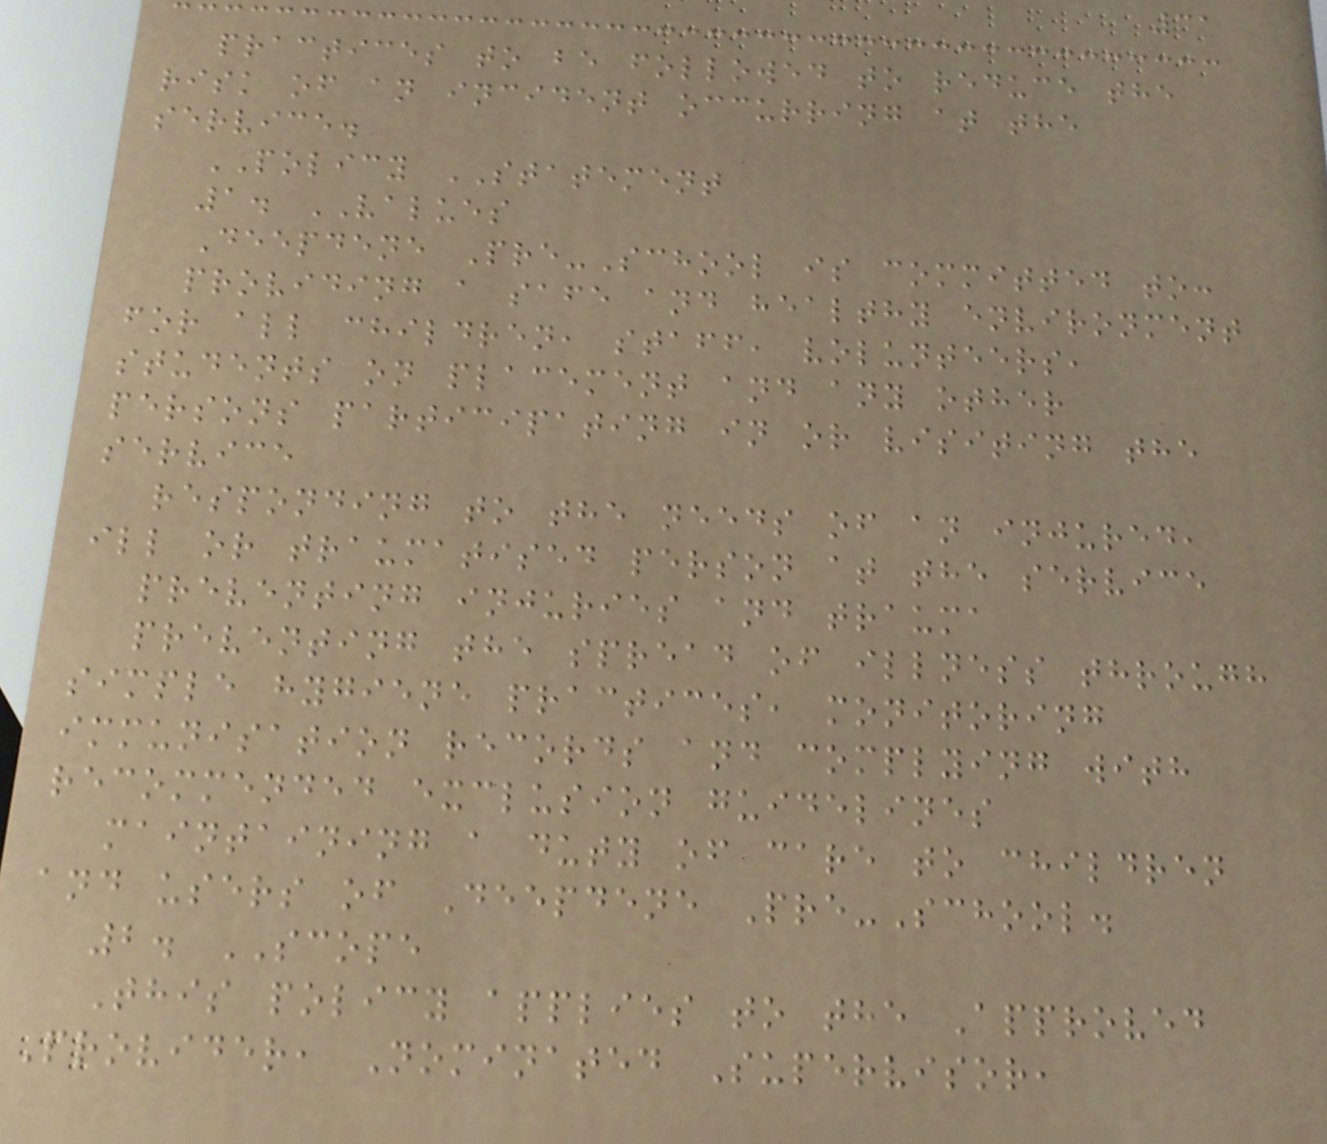31
practices to be followed to reduce the
risk of an incident occurring at the
service.
POLICY STATEMENT
1. VALUES
Deepdene Pre-School is committed to:
providing a safe and healthy environment
for all children, staff, volunteers,
students on placement and any other
persons participating in or visiting the
service
responding to the needs of an injured,
ill or traumatised person at the service
preventing injuries and trauma
preventing the spread of illness through
simple hygiene practices, monitoring
immunisation records and complying with
recommended exclusion guidelines
maintaining a duty of care to children
and users of Deepdene Pre-School.
2. SCOPE
This policy applies to the Approved
Provider, Nominated Supervisor,
